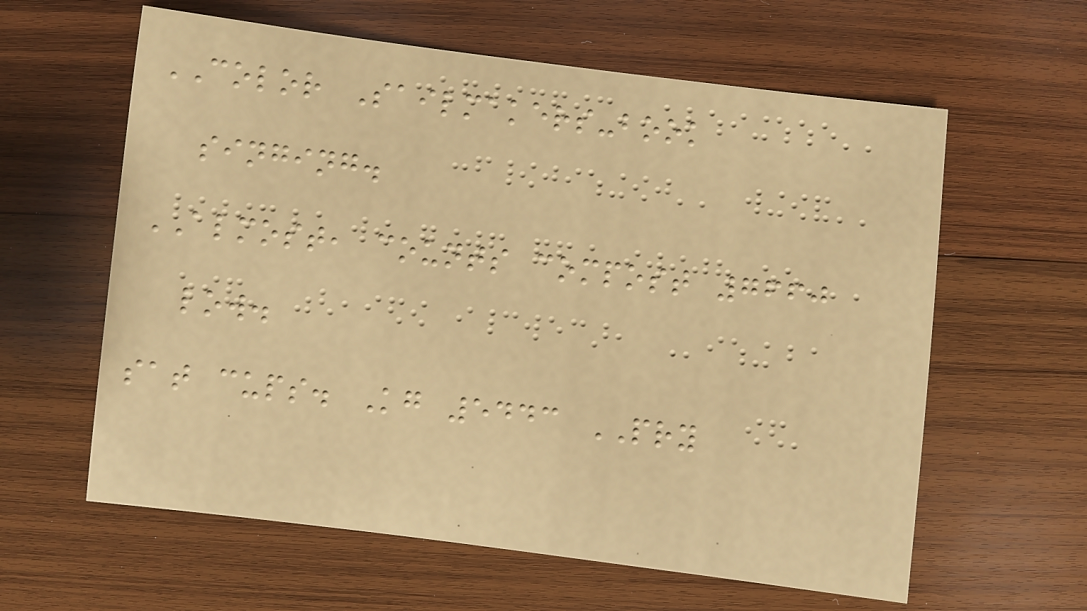COLOR Sailmakers-book
singing.
ALMOST, counts compost 7660
low.
sat cups. Kg 5443 PRY
